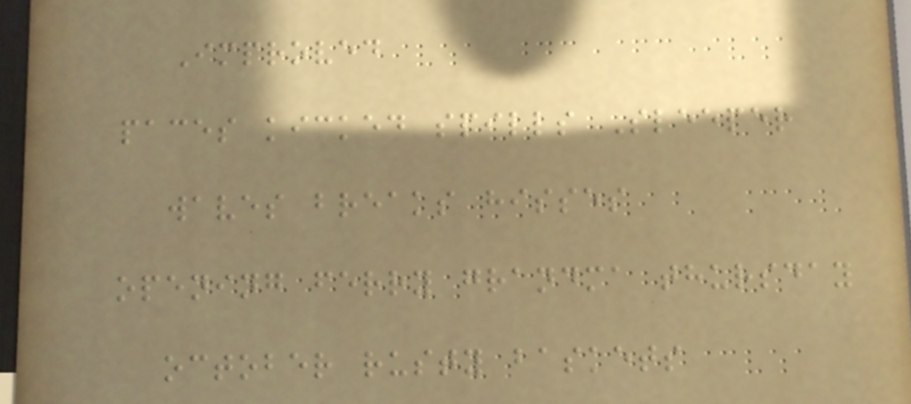Improved
paces kicked spills Sleeper
waves breaks hisses
opening ferry grandma thursday
october rusty baskets
